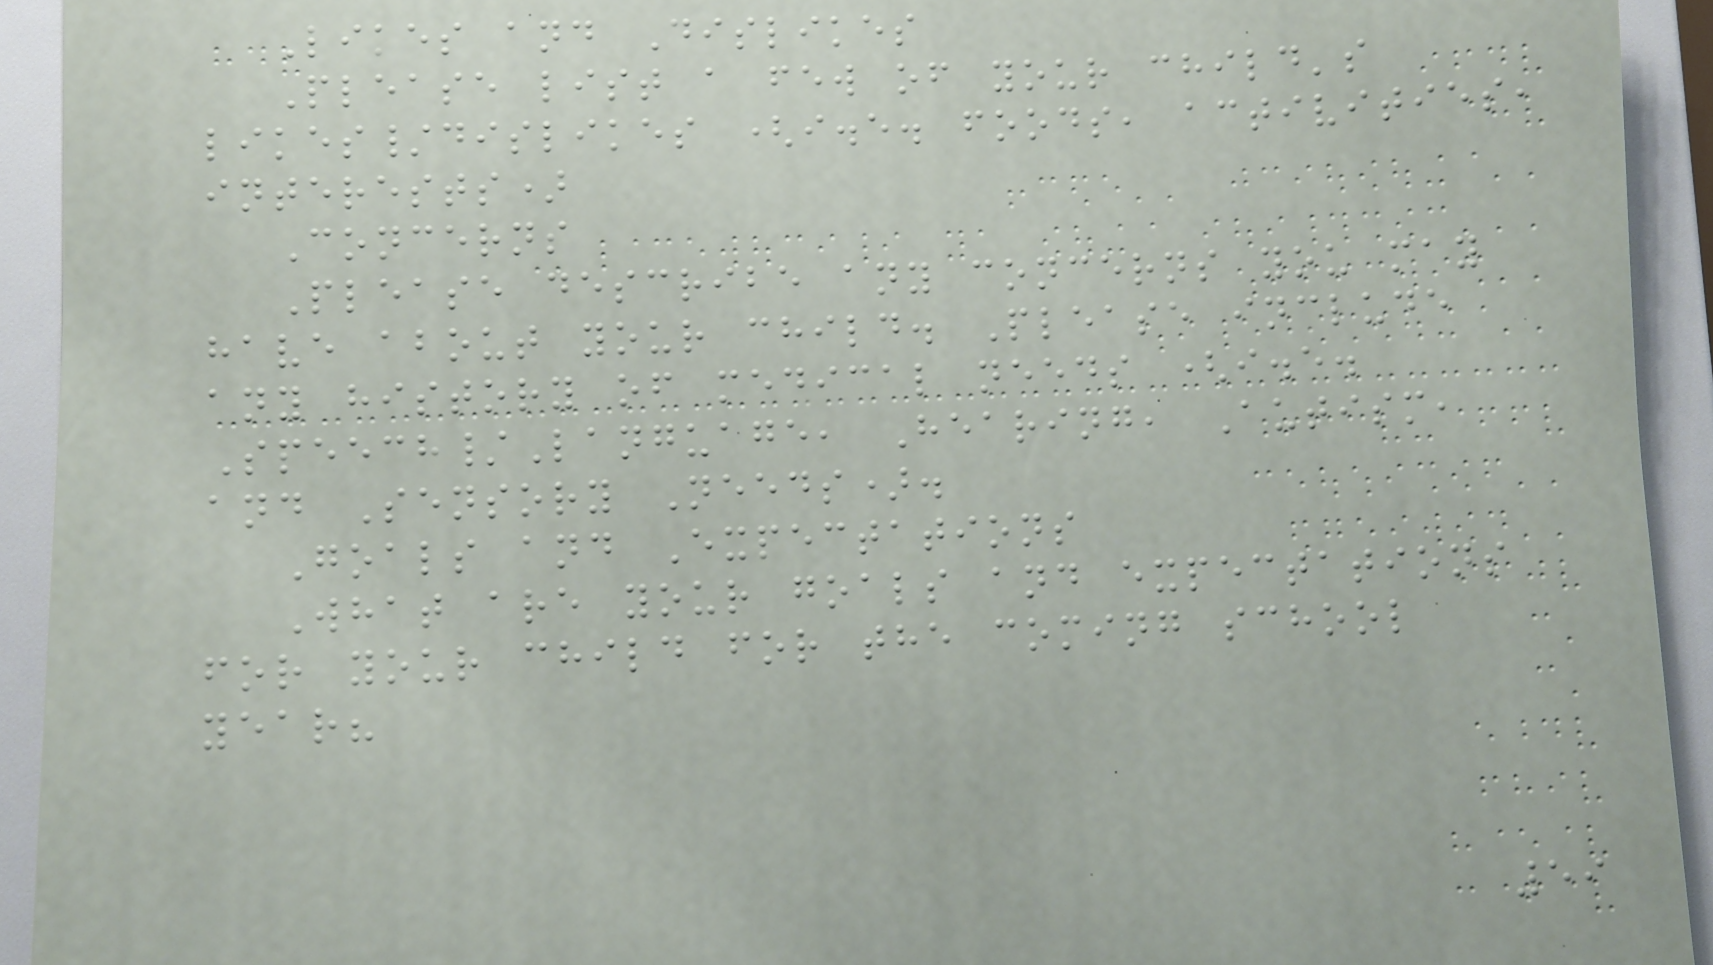Likes and Dislikes
Please list a few of your child's
likes/dislikes (i.e. foods, activities,
interests)
Concerns
Please describe any concerns you may
have about your child. Please include
any history of medical needs (i.e.
Speech/Language, Hearing, Autism,
and Sensory Needs).
Goals and Expectations
What are your goals and expectations
for your child for the coming school
year?
59
